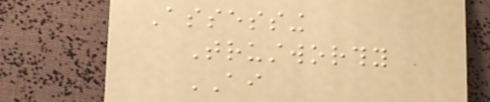Assessing
Trustworthy
AI
